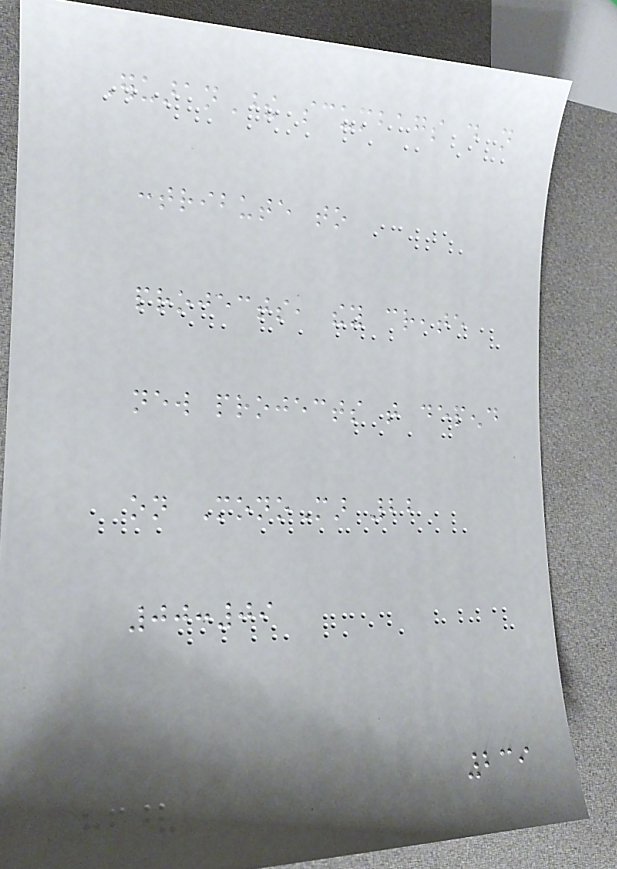EruaranThese scumbags do not
contribute to
projects, they create
new projects that depend
on MonoMar 22
00:09
239
